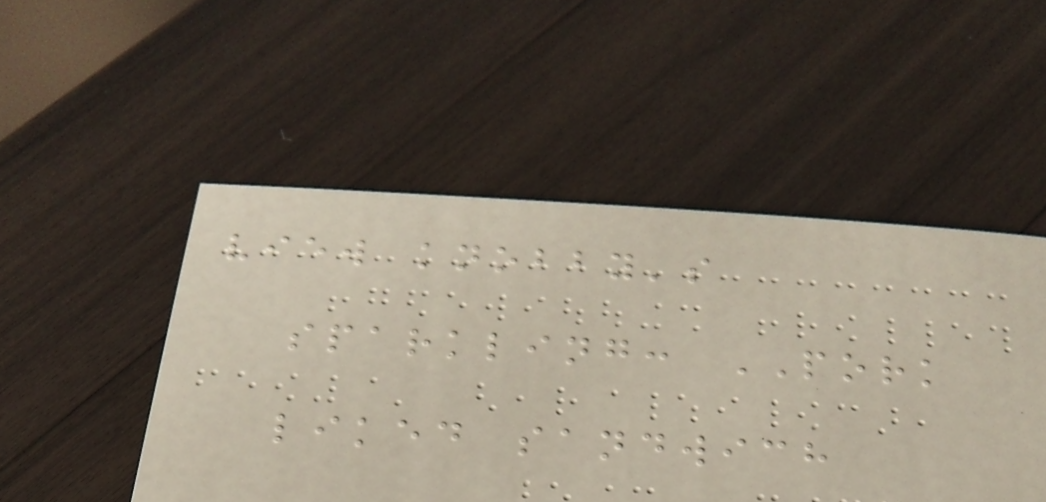view knobby's
sparkling: PORK
liked sandwich
